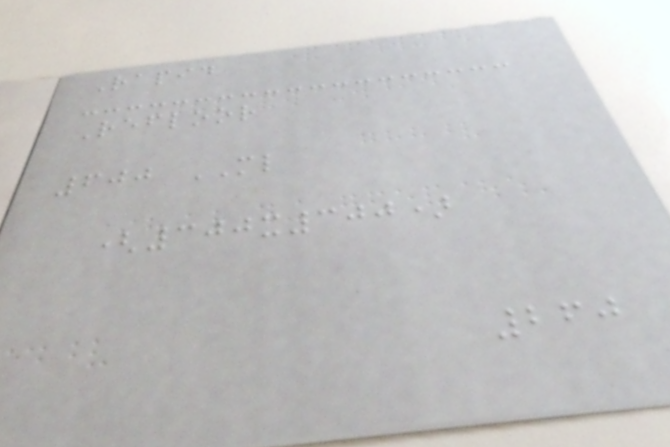Rapid
Refloor
600 ML
(300x300)
260
